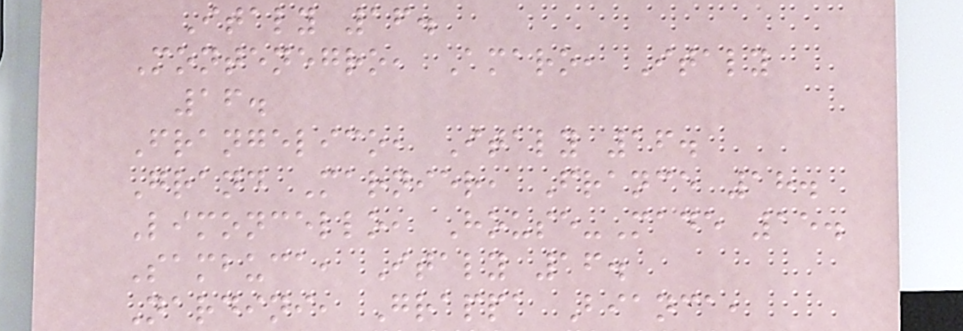Italy 16.
Montenegro, Amaro, Italy
16.
Frangelico, Italy 16.
Grand Marnier, France 18.
Limoncello, House-Made 15.
Sambuca, Italy 16.
Nardini, Grappa Bianca,
